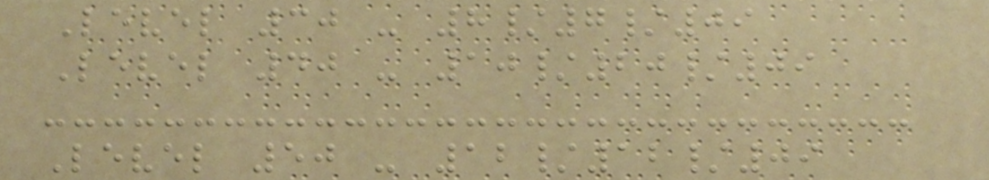Level 30 - 8/7/09
Level 40 - 10/20/09
Level 50 - 12/12/09
